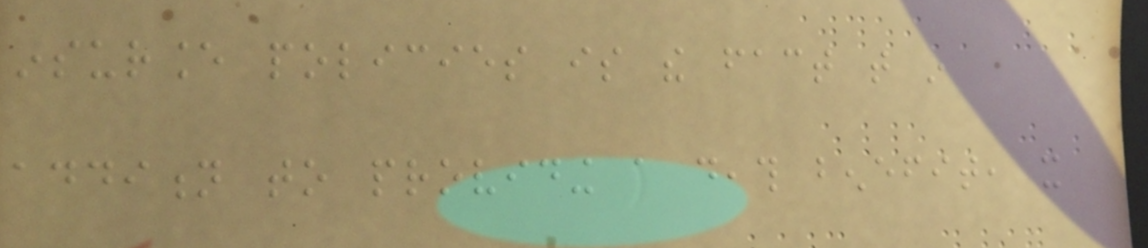insurance policies is the fact that in
addition to providing a death benefit, it
